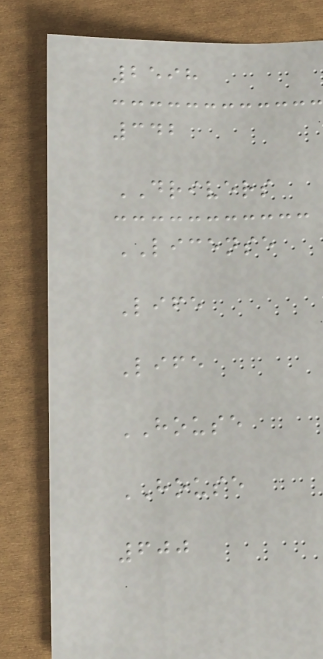2598
342
DRIVERS
LICENSE
Life
Life
HOUSE
HOUSE
600
